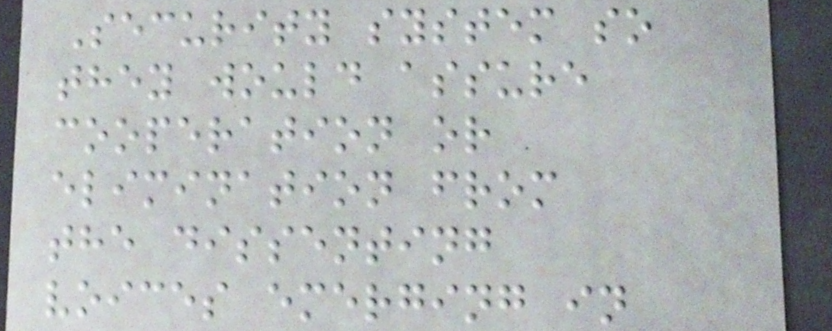Security system so
they would assure
cooperation or
elimination from
the dissenting
voices emerging in
